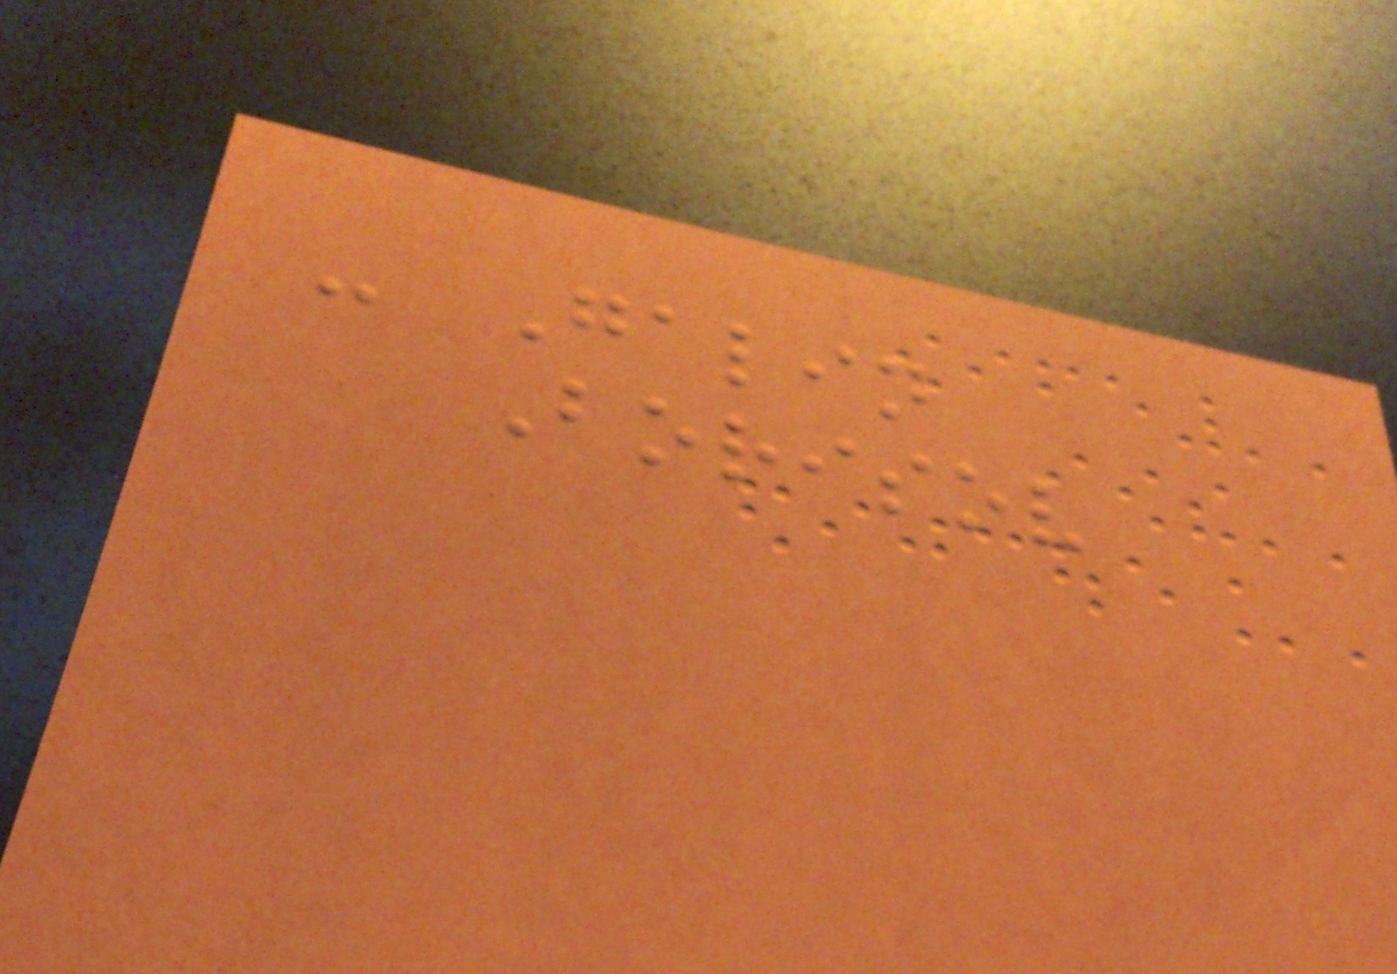- Galin
Borisov
